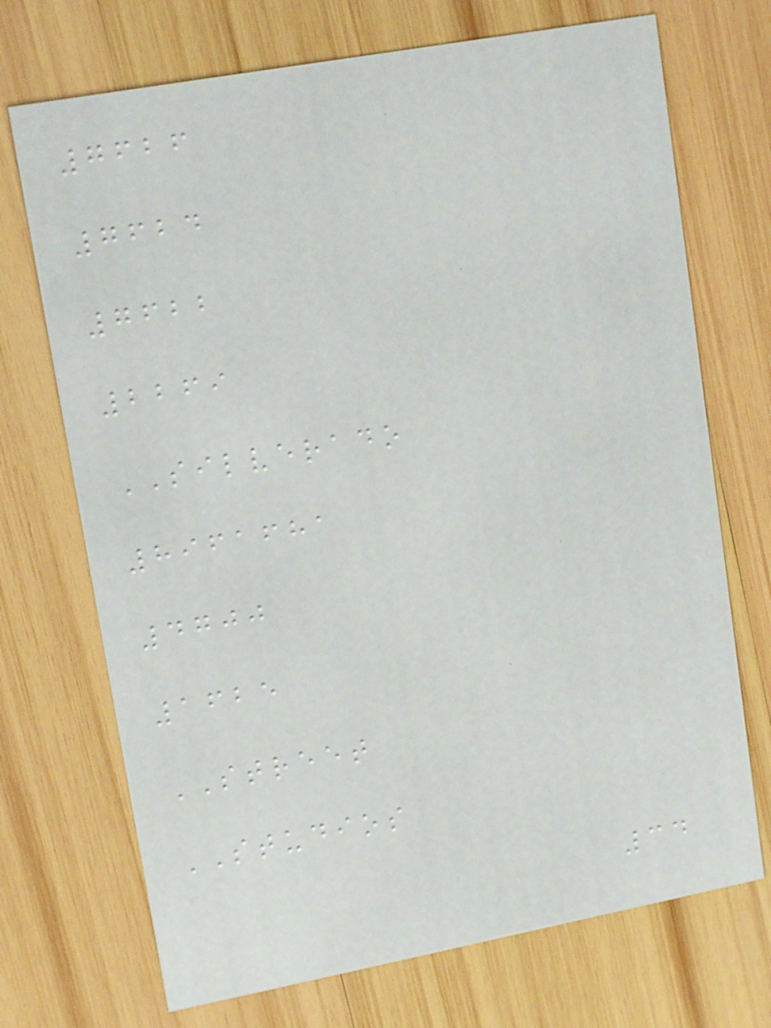7626
7624
7622
2269
SILVERADO
8961681
4700
1625
STREET
STUDIOS
34
